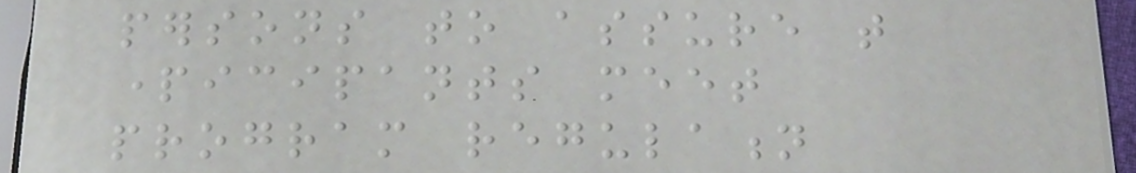persons to assure that
participants meet
program regulation
